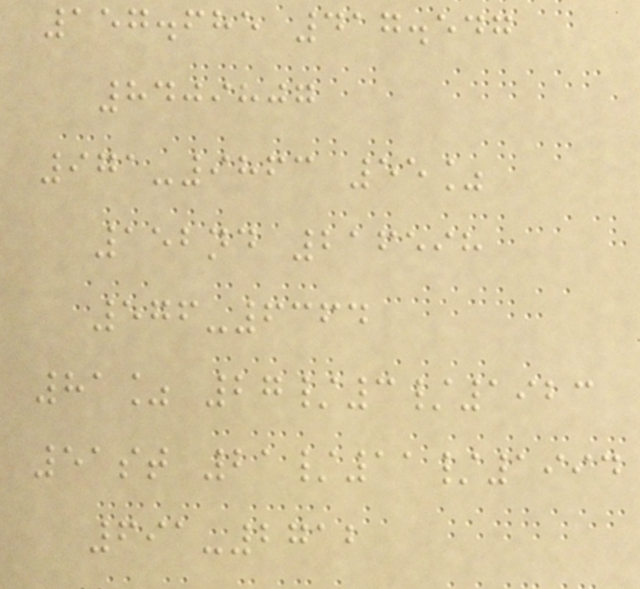157.685 417.547
8409807
971-9863 55%
152nd 216598
576-6364
81% 27/3/1923
51st 21/11/1994
691-2712
